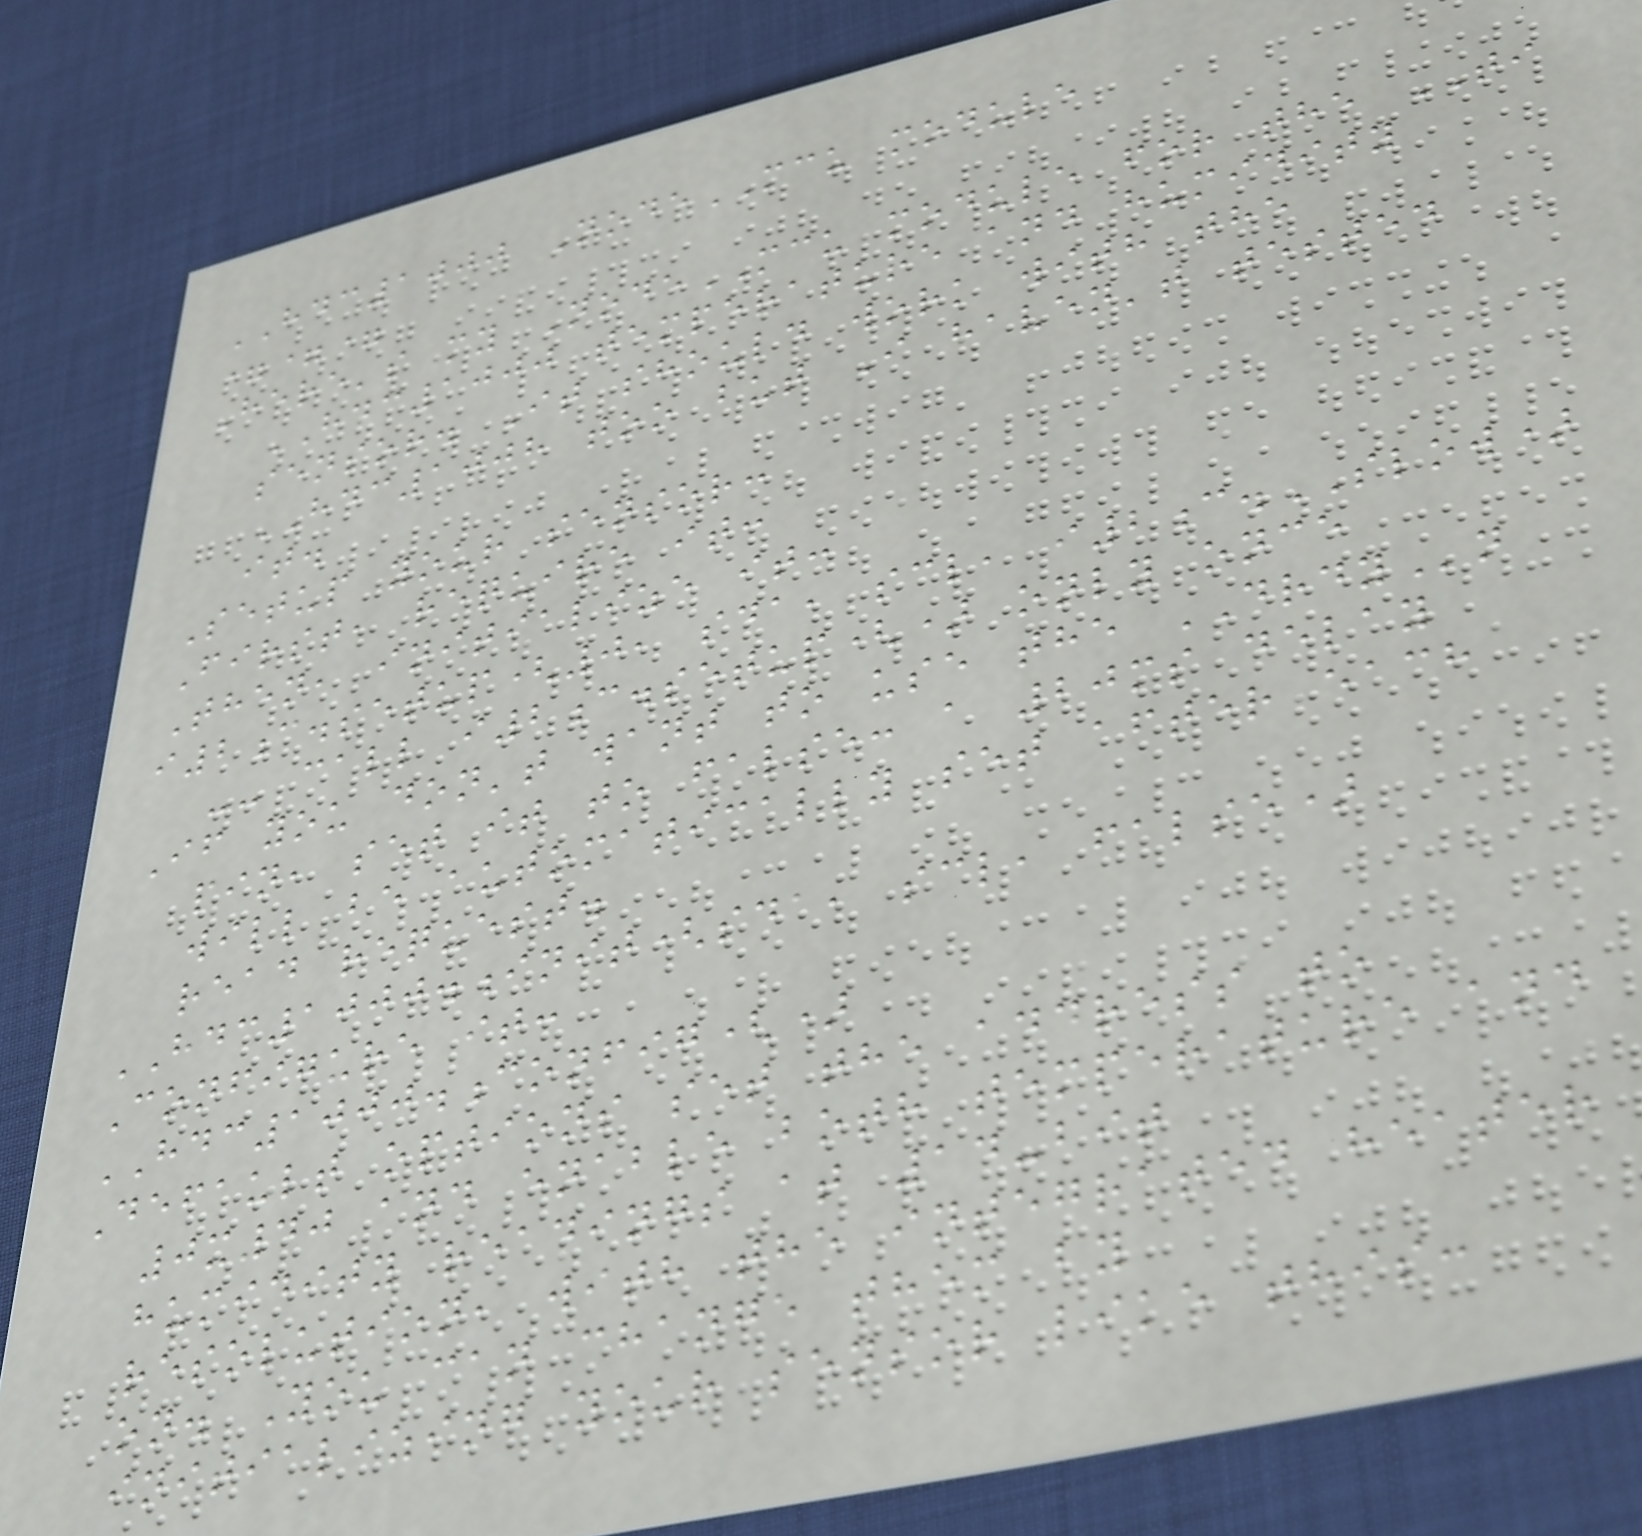HDC1000 NodeMCU module
===
Here's my NodeMCU module for the TI
HDC1000 temperature and humidity
sensor. It should work with the
HDC1008 too but I haven't tested
it.
Setup your sensor:
First, require it:
Then, initialize it:
i2c.setup(0, sda, scl, i2c.SLOW)
-- call i2c.setup() only once
If you don't want to use the DRDYn
pin, set it to false: a 20ms delay
will be automatically set after each
read request.
HDC1000.init(sda, scl, false)
Configure it:
HDC1000.config()
Default options set the address to
0x40 and enable both temperature and
humidity readings at 14-bit
resolution, with the integrated heater
on. You can change them by
initializing your sensor like this:
